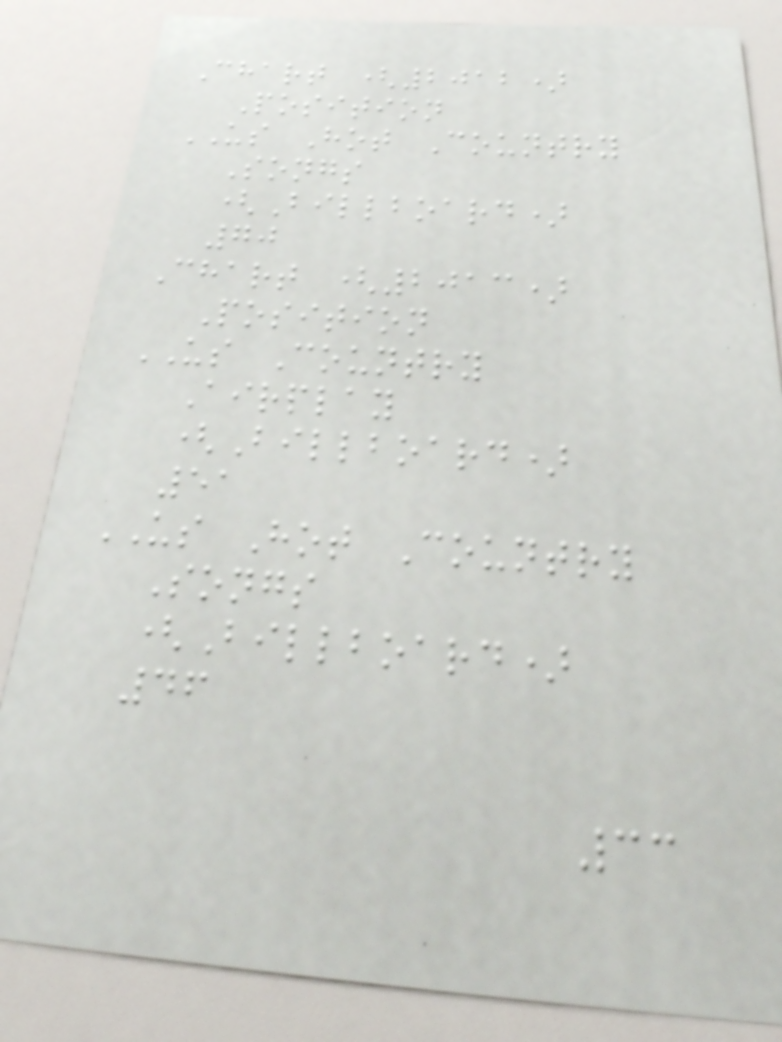Chart (2012)
Position
US Hot Country
Songs
(Billboard)
70
Chart (2013)
Position
US Country
Airplay
(Billboard)
51
US Hot Country
Songs
(Billboard)
46
33
